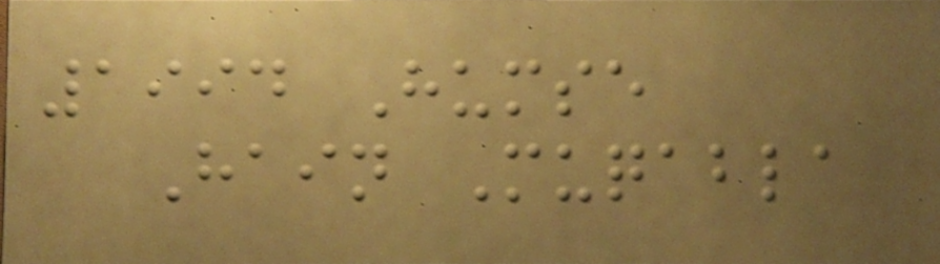1994 Humse
Hain Muqabla
